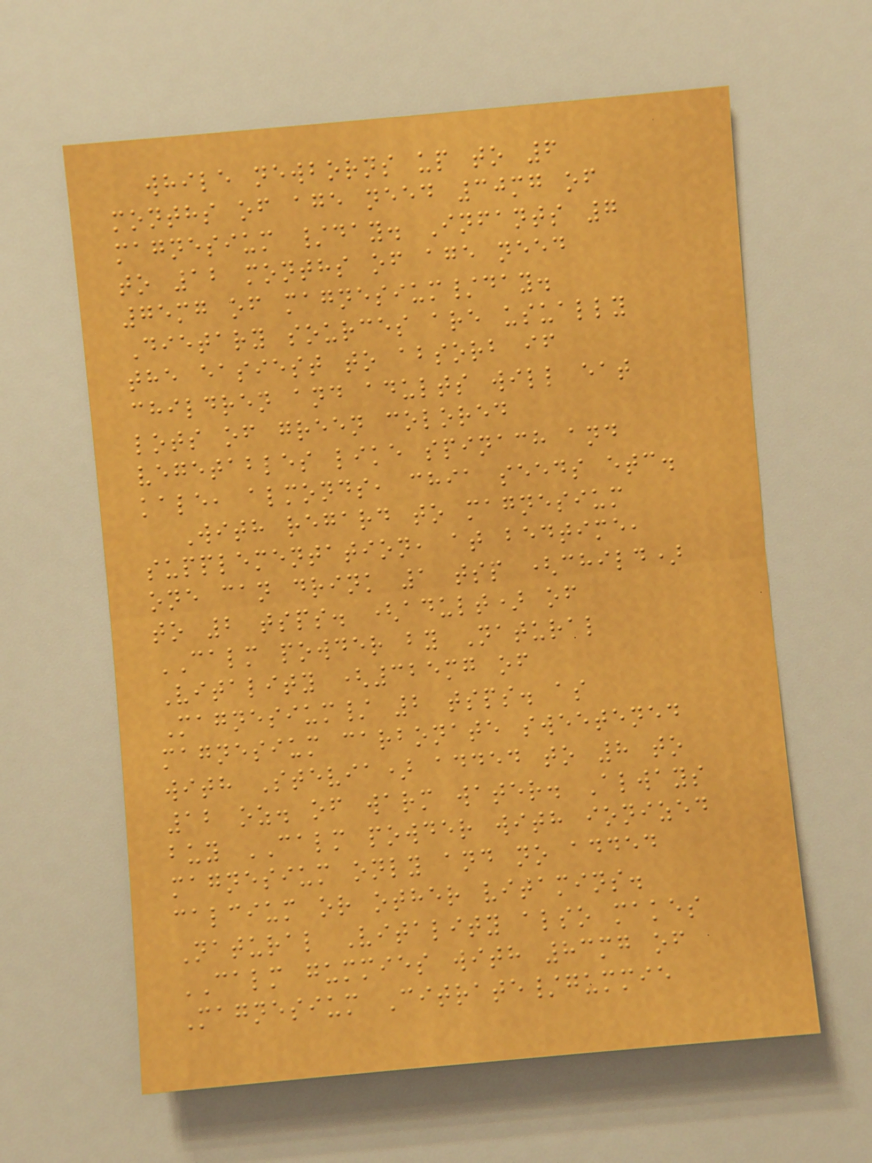while newborns up to 6
months of age need 30mg of
magnesium /day. Infants 7
to 12 months of age need
75mg of magnesium/day.
Dietary sources are usually
the easiest to absorb if
children and adults will eat
lots of green colored
vegetables like spinach and
kale, almonds, chia seeds etc.
With regard to magnesium
supplementation, at bedtime,
one can drink 1 tsp (child)
to 2 tsps. (adult) of
CALM powder by Natural
Vitality (325mg of
Magnesium/ 2 tsps. as
magnesium carbonate sweetened
with Stevia) added to 8 to
12 oz. of warm water. Always
buy CALM powder with ionized
magnesium only and no added
calcium or other vitamins.
Natural Vitality also makes
CALM gummies with 83mg of
Magnesium Citrate/gummie
